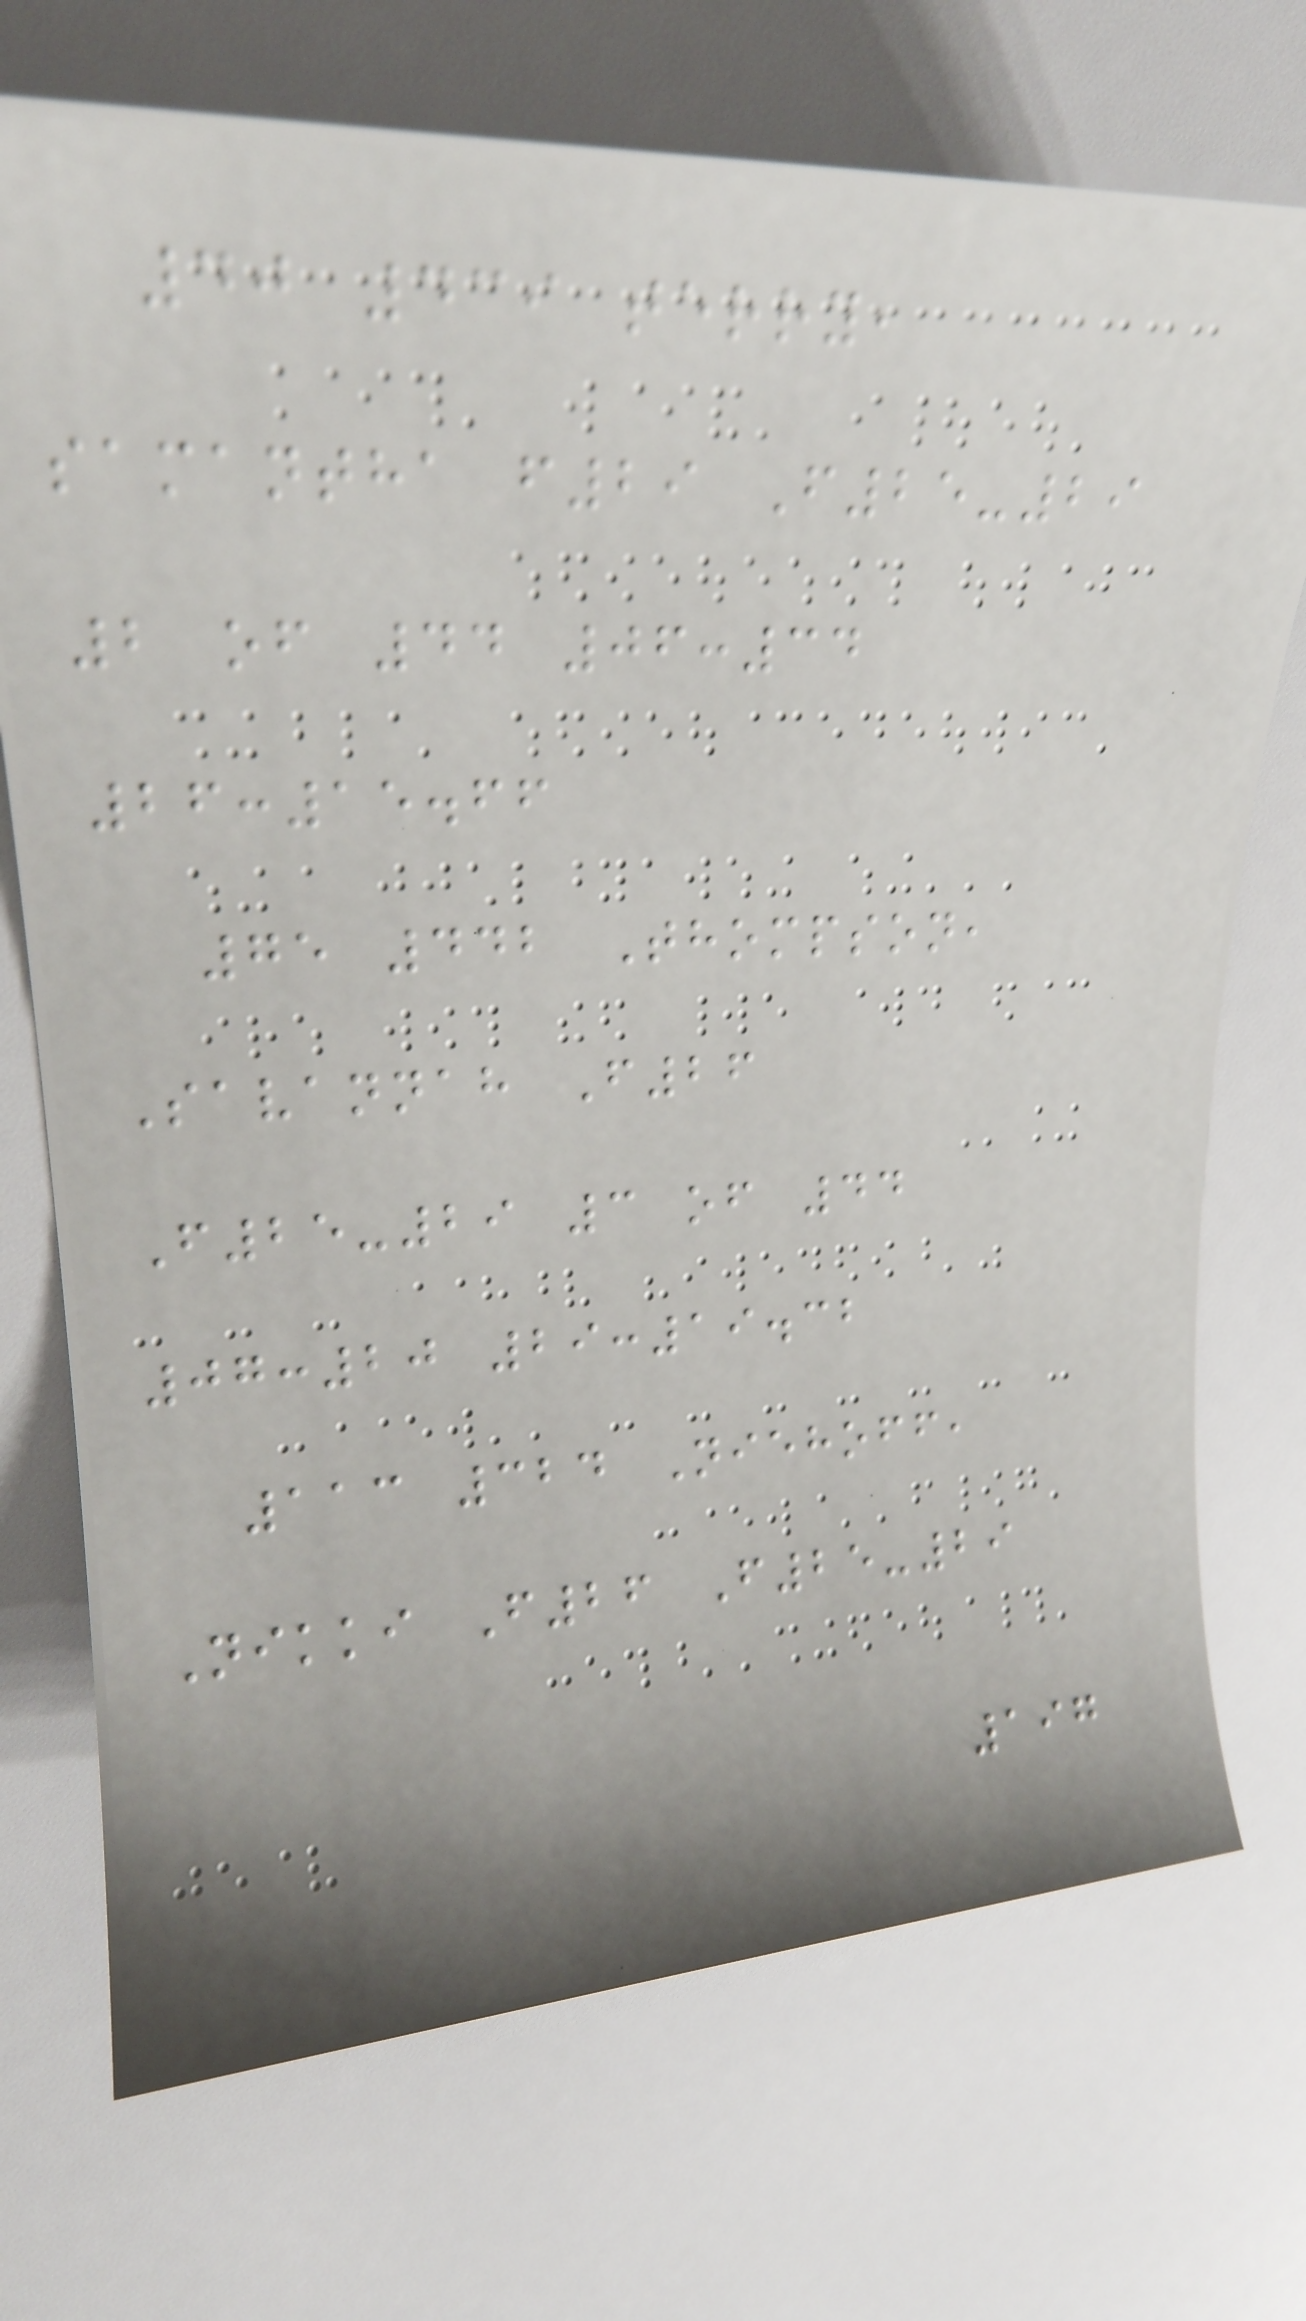40 439 terry,
samantha f29 F25-29
2 of 44 06:34
26:15.66
75 442 Thompson,
Savannah F26
F25-29 3 of 44
07:20 29:19.32
113 324 Niehoff,
Nikki F26 F25-29
197
